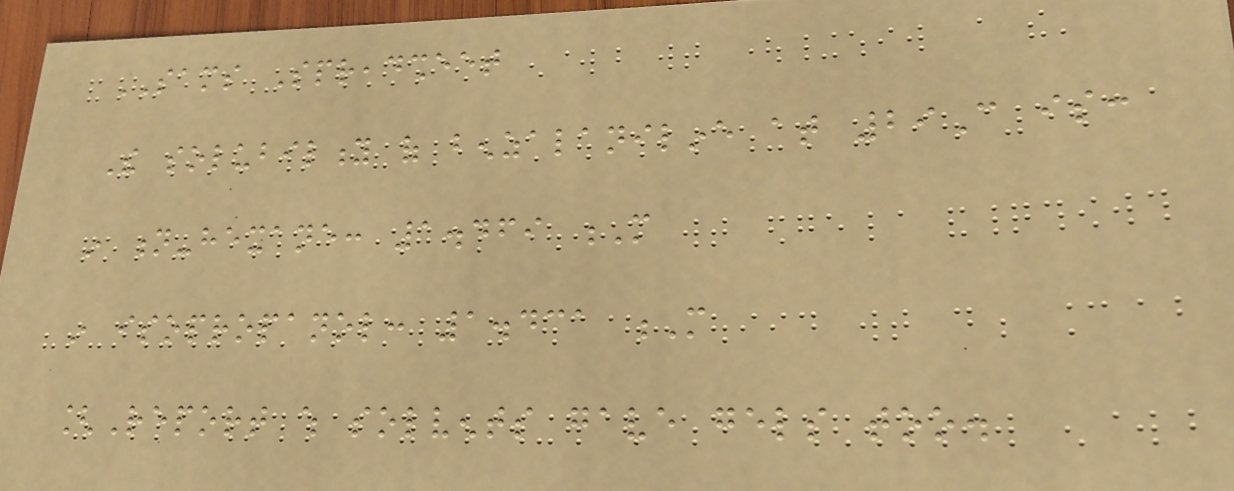SAMS Spreadsheet
The solubility of benzalaniline at 29C is:
in n-hexane: 1.469 M
in isopropanol: 1.431 M
[Report which solvents gave gels too.
